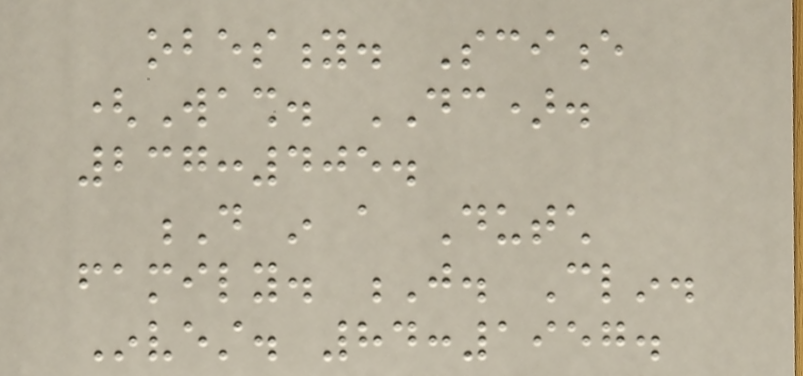obesity. Science
(Wash. DC).
237:405.
D in a Dutch
family. J. Clin.
Invest. 84:1957.
